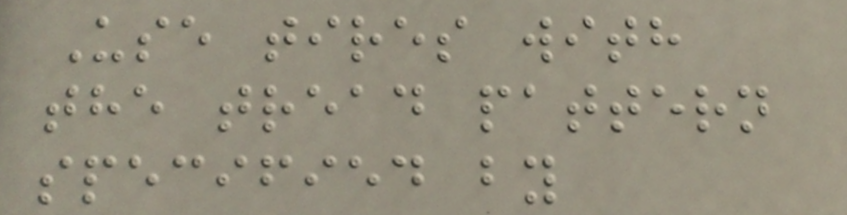Use tires with
the tread pattern
specified by
